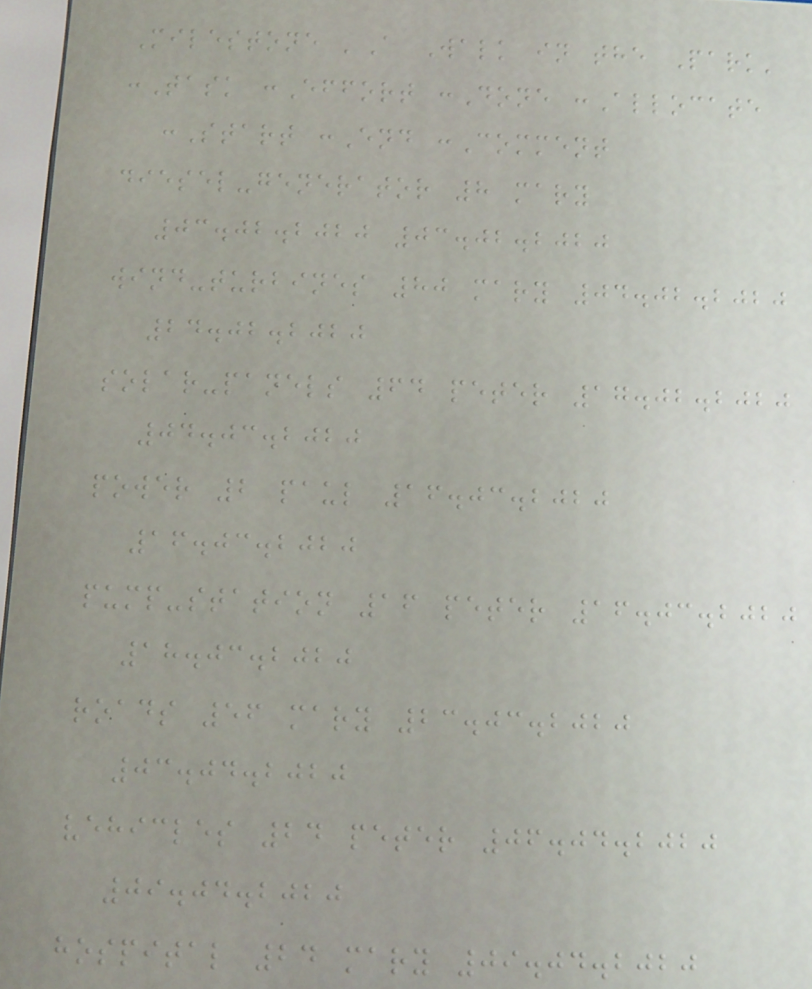Milestone 'A Walk in the Park'
:Task :Effort :Done :Allocate
:Start :End :Comment
diesel-generator 8 mary
03.02.2020 03.02.2020
wind-turbines 80 mary 04.02.2020
24.02.2020
solar-panels 64 peter 17.02.2020
04.03.2020
power 2 paul 16.03.2020
16.03.2020
pump-station 16 peter 16.03.2020
18.03.2020
roads 56 mary 23.03.2020
03.04.2020
vehicles 24 peter 06.04.2020
09.04.2020
hospital 24 mary 09.04.2020
